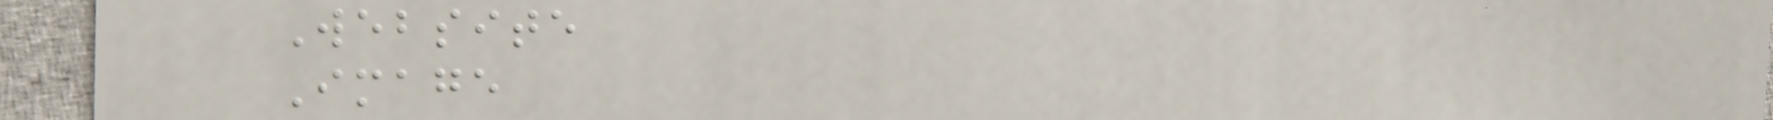Website
Image
